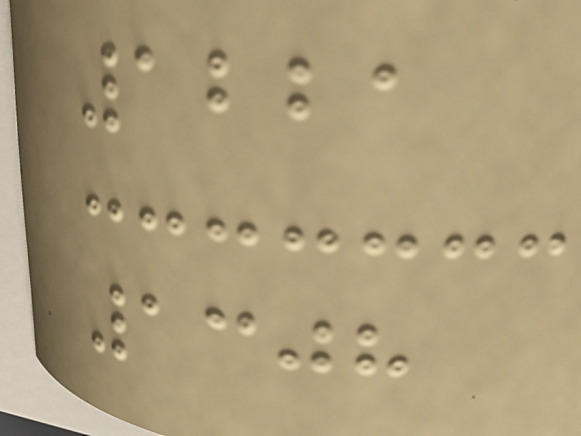1221
1308
